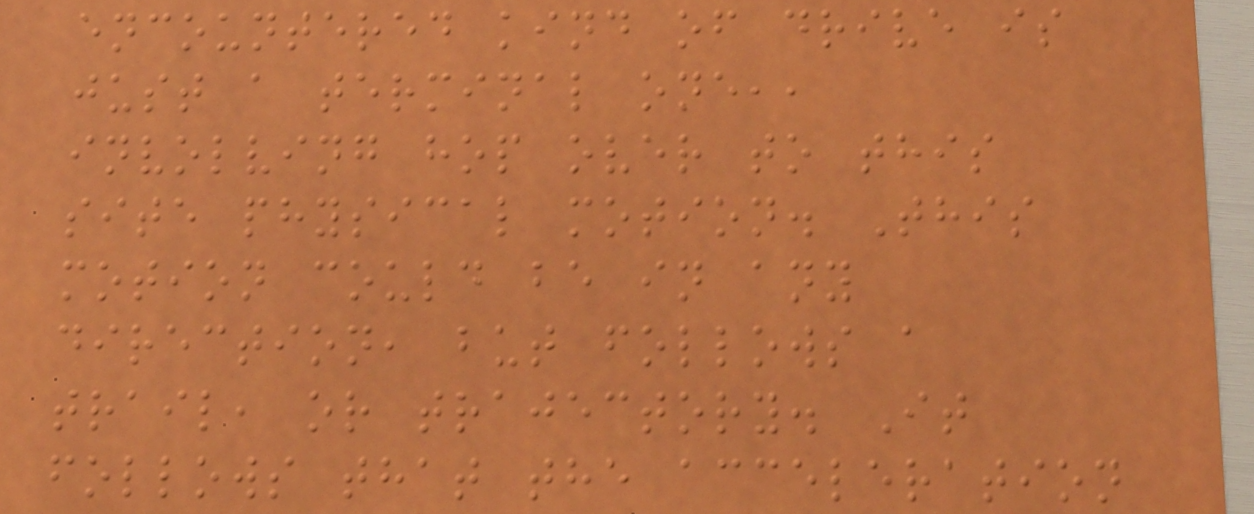encountered kind of drive is
just a terminal one,,
involving hop over to this
site physical motion. This
motion could be in any
direction, but follows a
trail, or trajectory. It
follows that the acceleration
